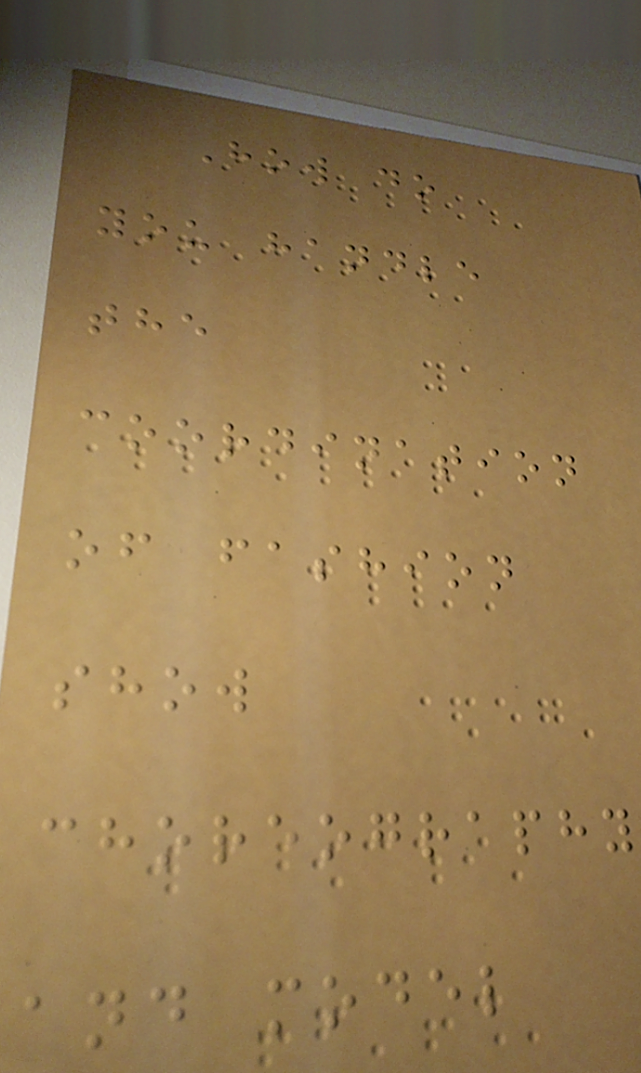How do
you handle
the
coordination
of fashion
show
choreography
and model
